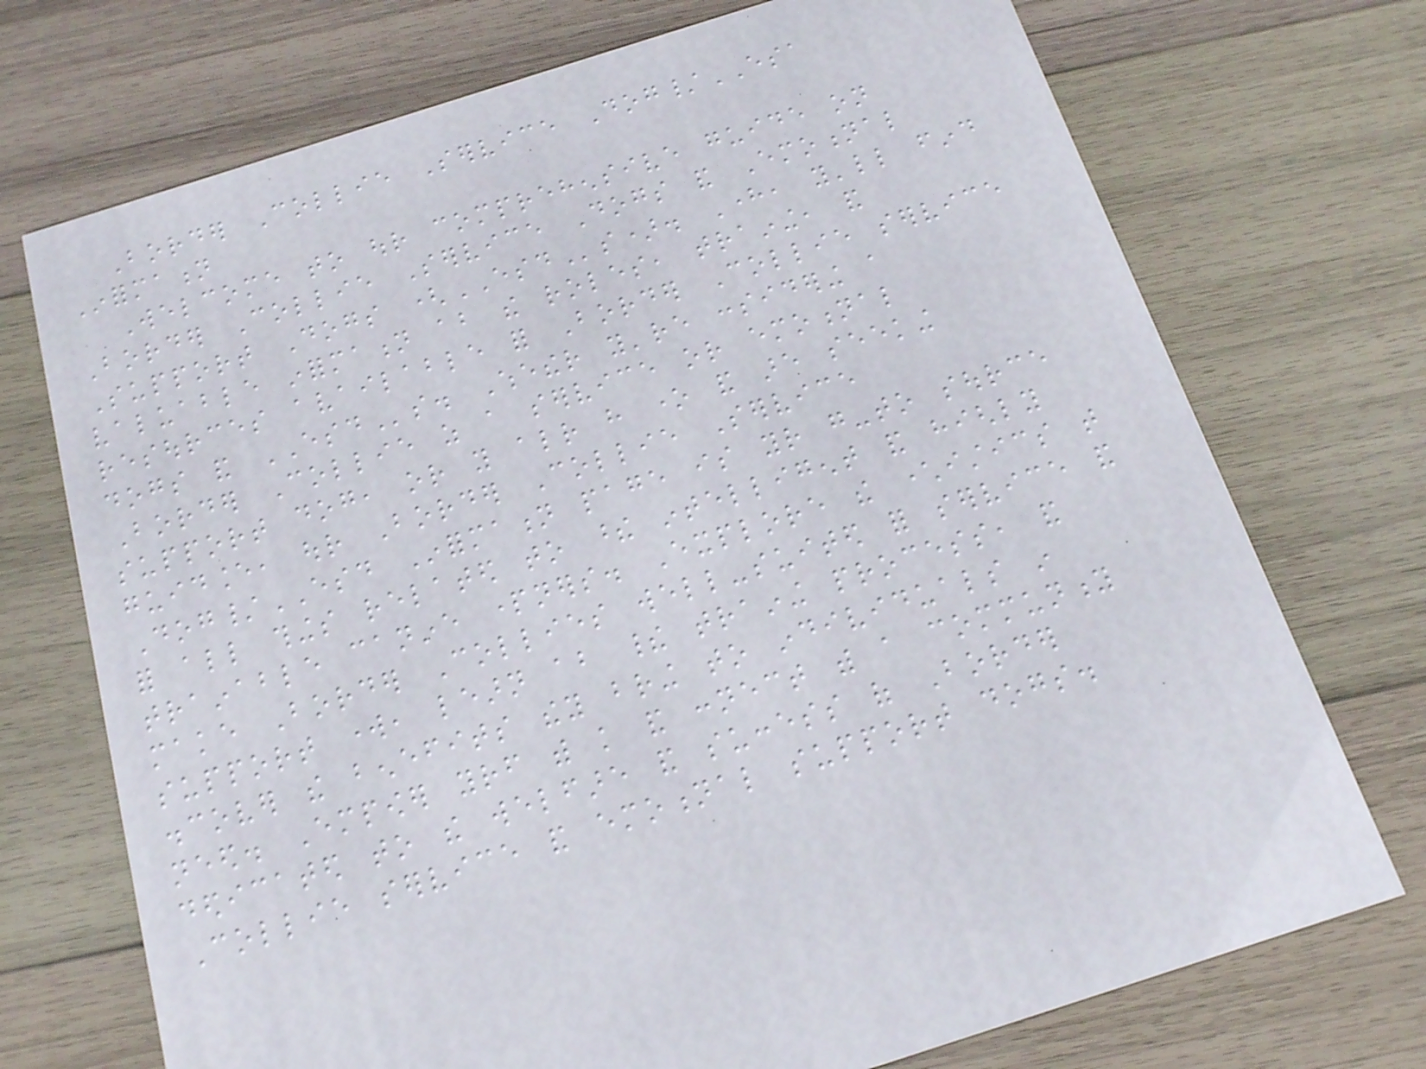Border Collie Service Dog/ESA
Information
Welcome to our comprehensive guide on
Border Collie Service Dogs and Emotional
Support Dogs (ESDs). Here, you'll find
valuable information about the roles, training, and
resources available for Border Collie service
dogs and ESDs. Whether you're considering a
Border Collie as a service or emotional
support dog, or you already have one and are seeking
guidance, our Border Collie Service
Dog/ESD Information page is your go-to source
for all things related to these intelligent and highly
trainable canine partners. Explore the characteristics that
make Border Collies well-suited for service and
support work, learn about their training process, and
discover the benefits they bring to individuals in
need. Empower yourself with knowledge and connect with a community
dedicated to the welfare and success of Border
Collie service and emotional support dogs.
